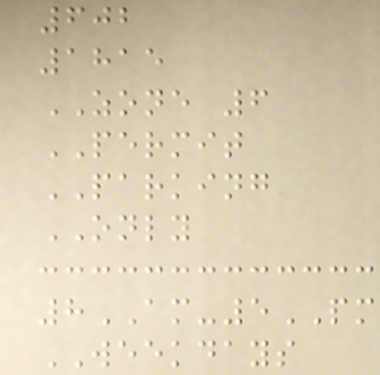602
1815
ZONE 6
PERMIT
PARKING
ONLY
8AM-5PM
WEEKDAYS
